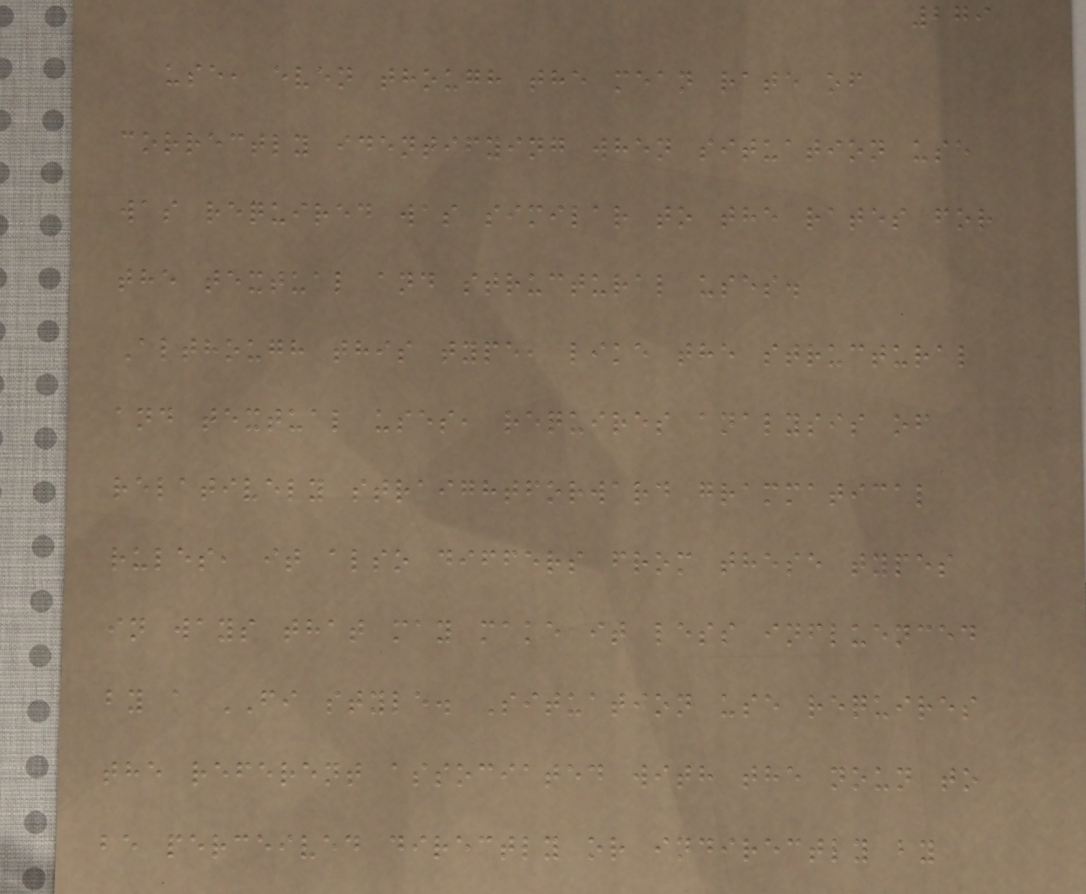279
use, even though the mean rate of
correctly identifying when situation use
was required was similar to the rates for
the textual and structural uses.
Although this type, like the structural
and textual uses, requires analysis of
relatively straightforward grammatical
rules, it also differs from these types
in ways that may make it less influenced
by a FI style. Situation use requires
the referent associated with the noun to
be perceived directly or indirectly by
